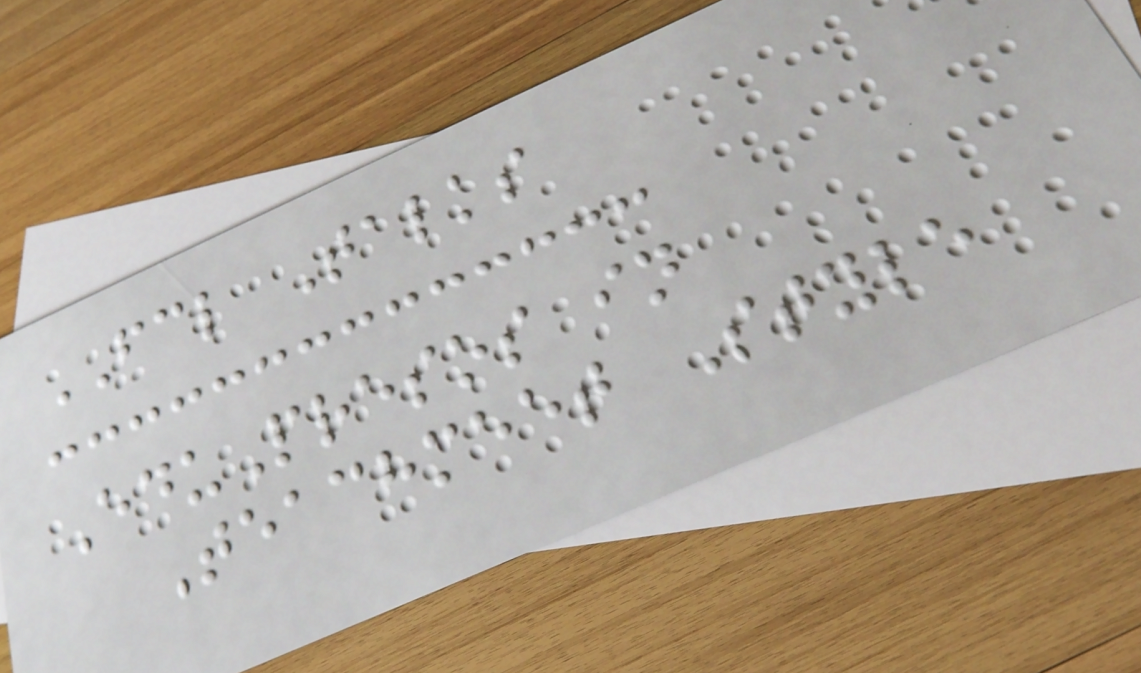FCL Talks
EduPresos in
Teachmeet Style
